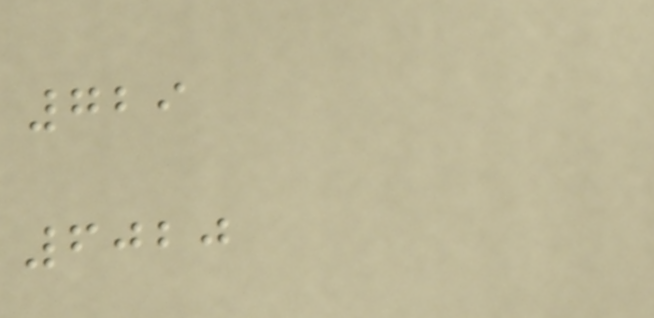729
6020
